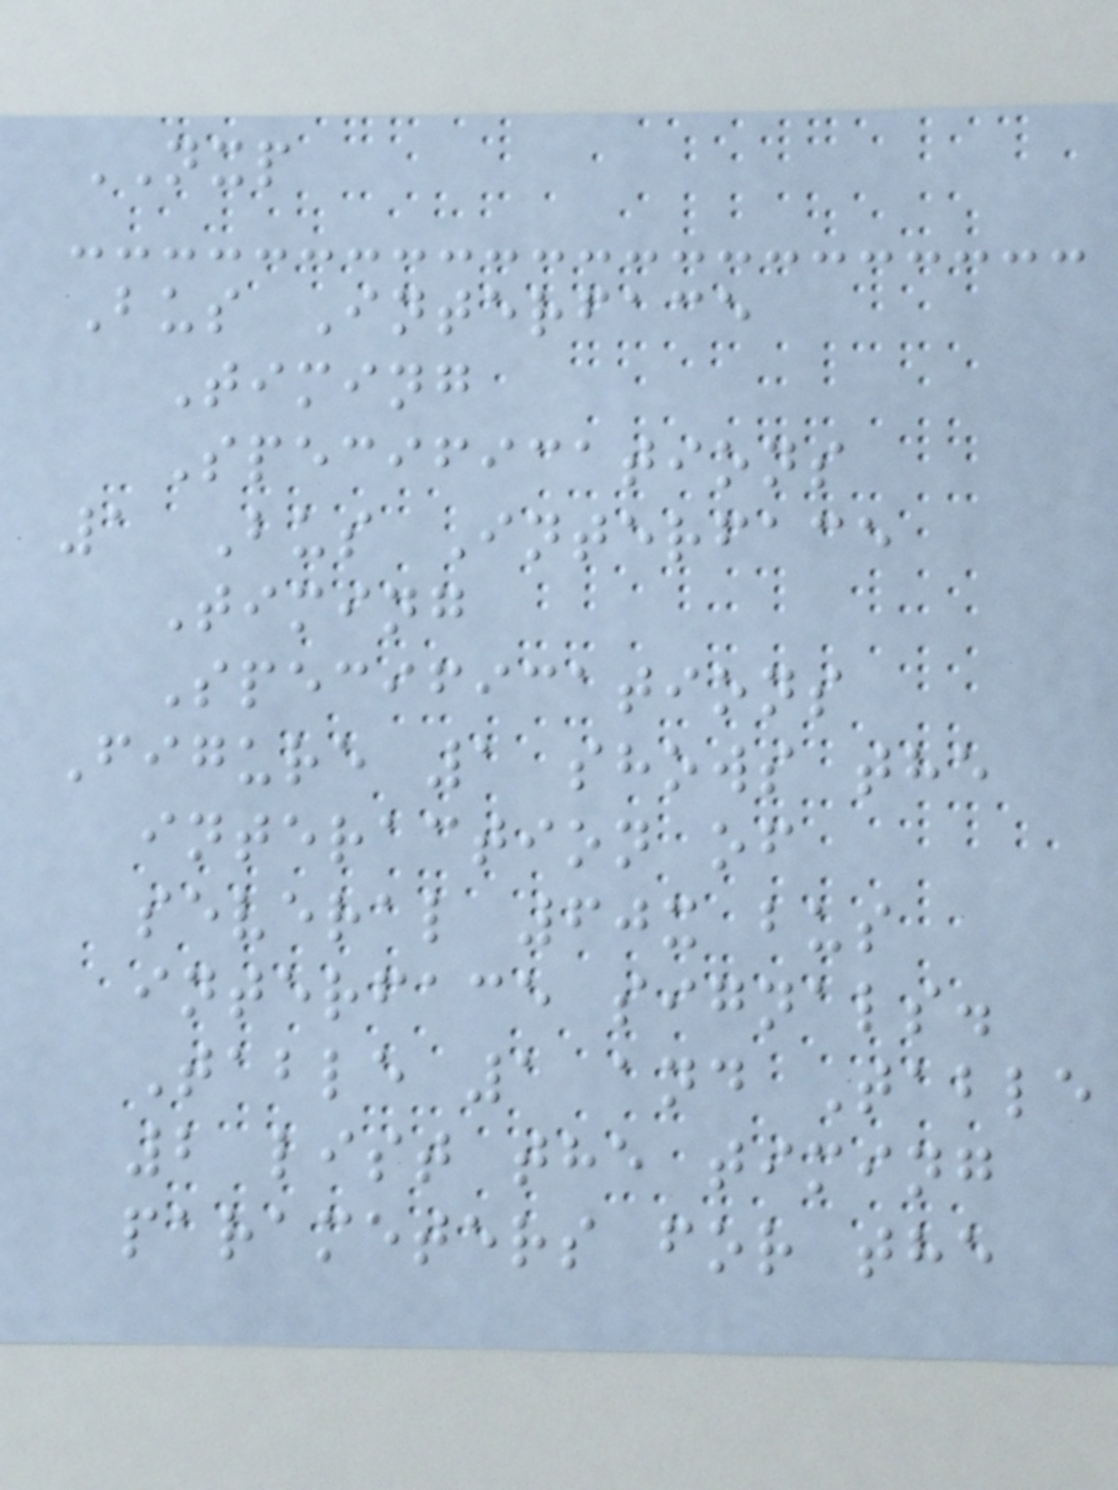NXP
Bus Interface
Timing
Specifications
1 Bus Interface
Timing
Specifications
Figure 1 shows the
interaction of
several 60x bus
interface signals.
Table 1 and Table
2 list the timing
parameters for the
